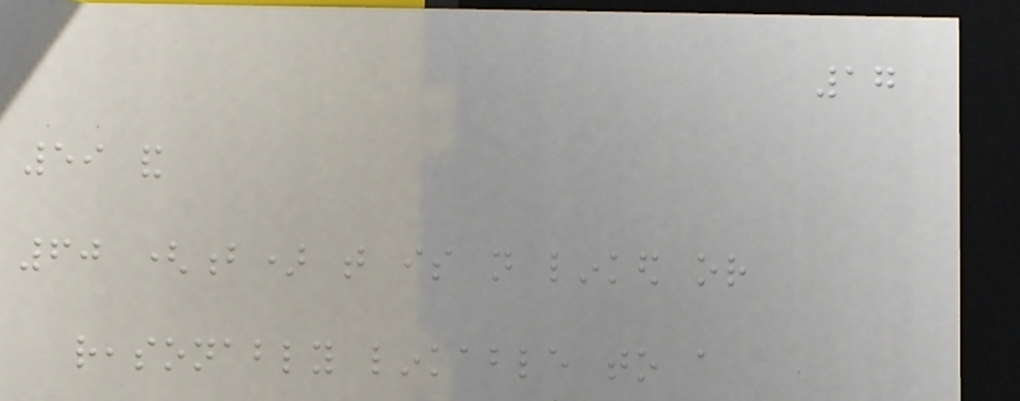17
59 and
60 (b) that is not linked or
reasonably linkable to a
